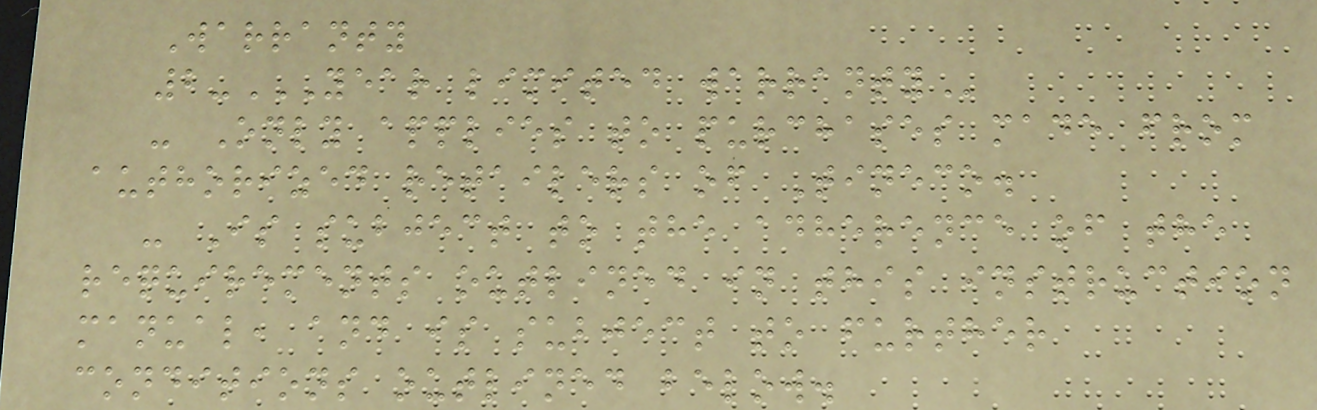Warranty
2-YEAR LIMITED WARRANTY
- Only applies to purchases made from
authorized retailers of Tineco.
- Is subject to the adherence of the
requirements outlined in this instruction
manual, and is subject to further
conditions outlined below.
